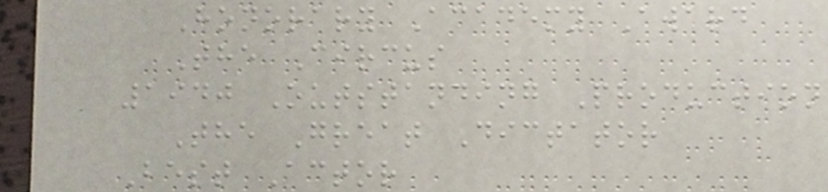Honorary Academy Award
The Circus
1940 Outstanding Production
The Great Dictator
Best Actor
